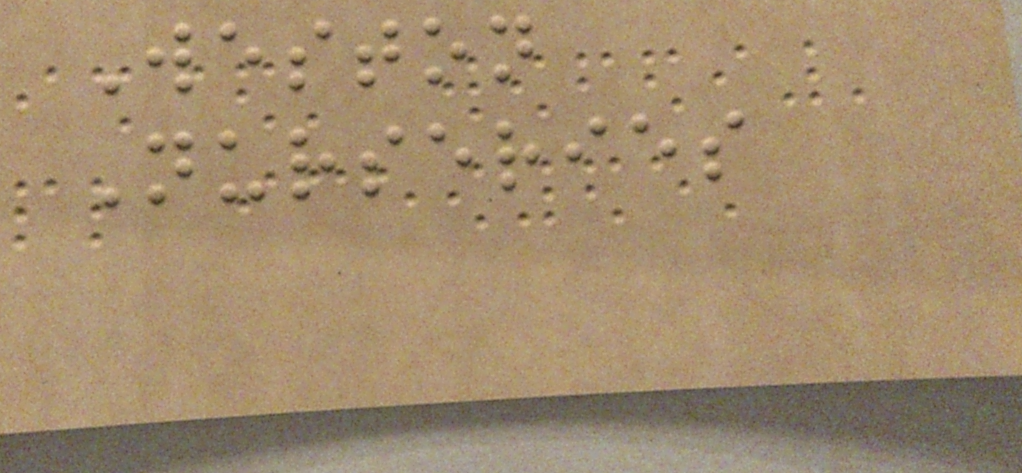Weston
Nurseries
